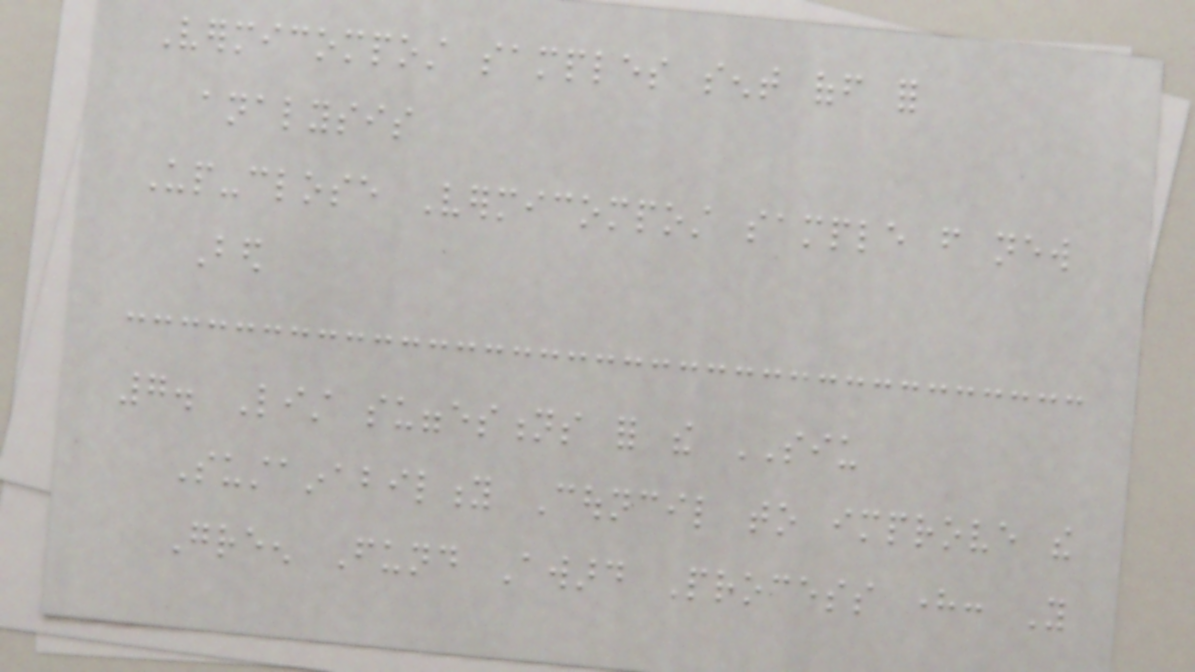Vermicompost samples sent off for
analysis
Up-close Vermicompost sample from new
Bed
7. List suggestions for the SIU
Sustainability Council to improve the
Green Fund Award Process here: You
